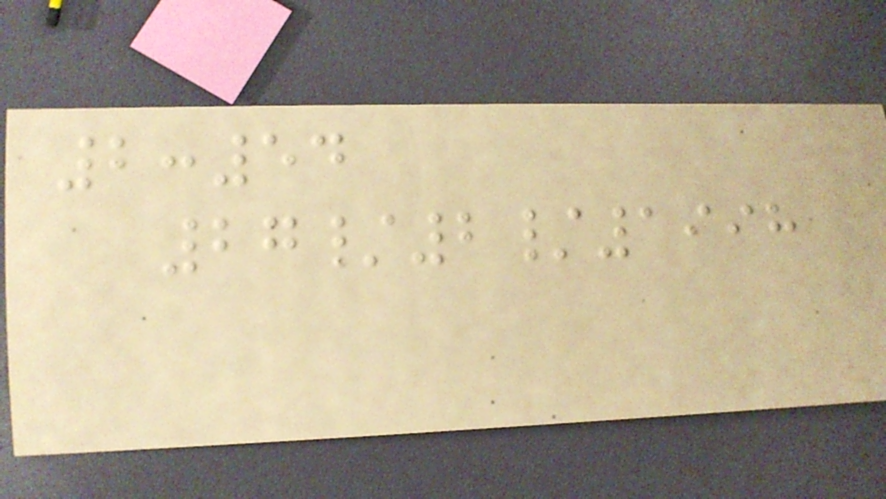2:54
27/2/1998
